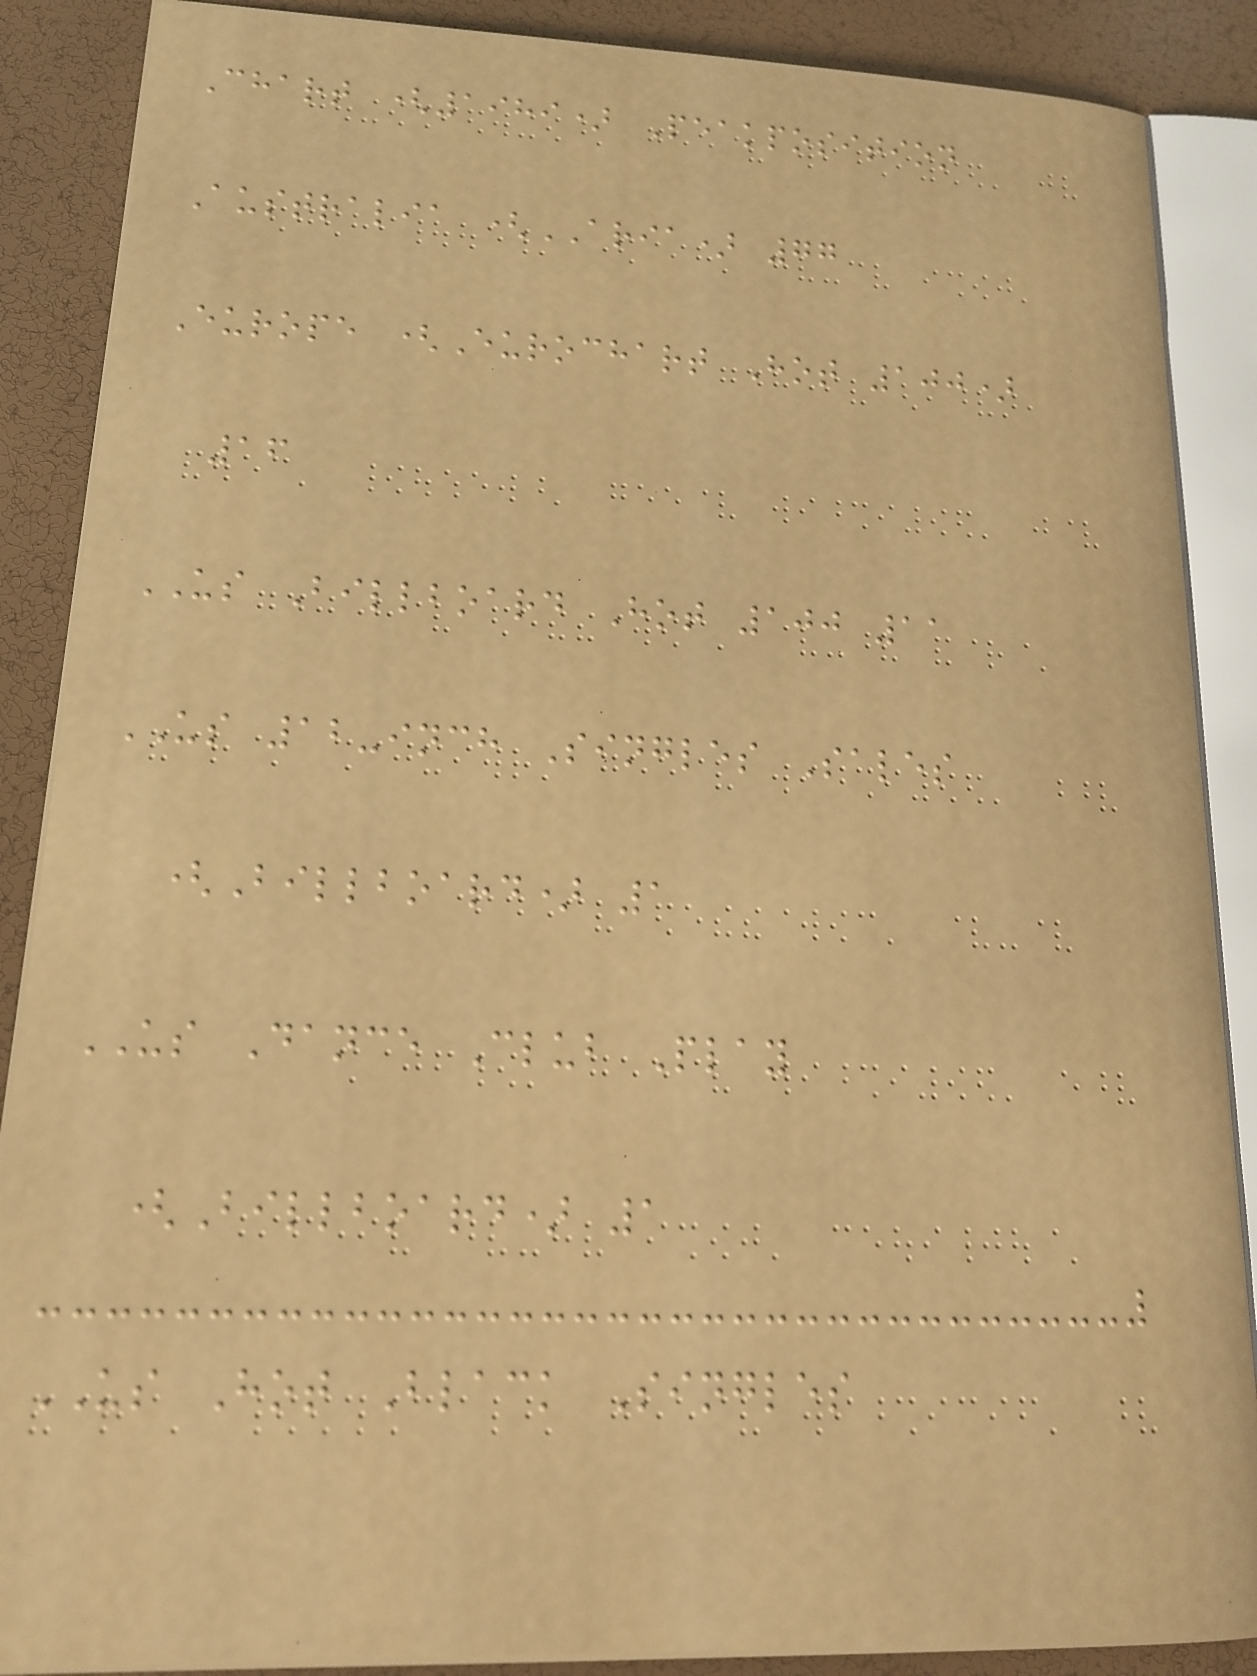Chart (1989) Peakposition
Australia (ARIA) 77
Europe (Eurochart Hot 100)
16
US Billboard Hot 100 11
US 12-inch Singles Sales
(Billboard) 1
US Dance Club Play
(Billboard) 1
US Hot Black Singles
